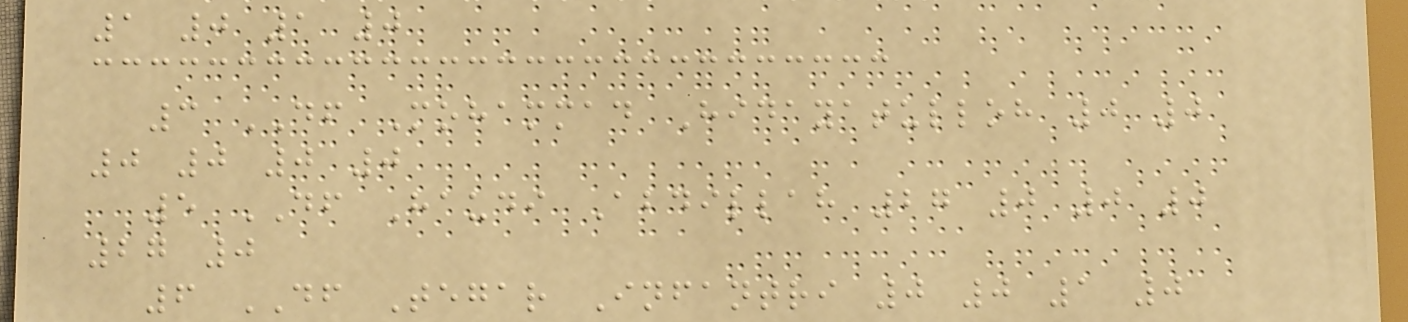1 0 1 0
3 DF Mohammad Hidayatulloh 0 0
0 0 0 0
5 DF Haudi Abdillah 27 0 0 0
27 0
6 DF Tegar Infantri 0 0 1 0
